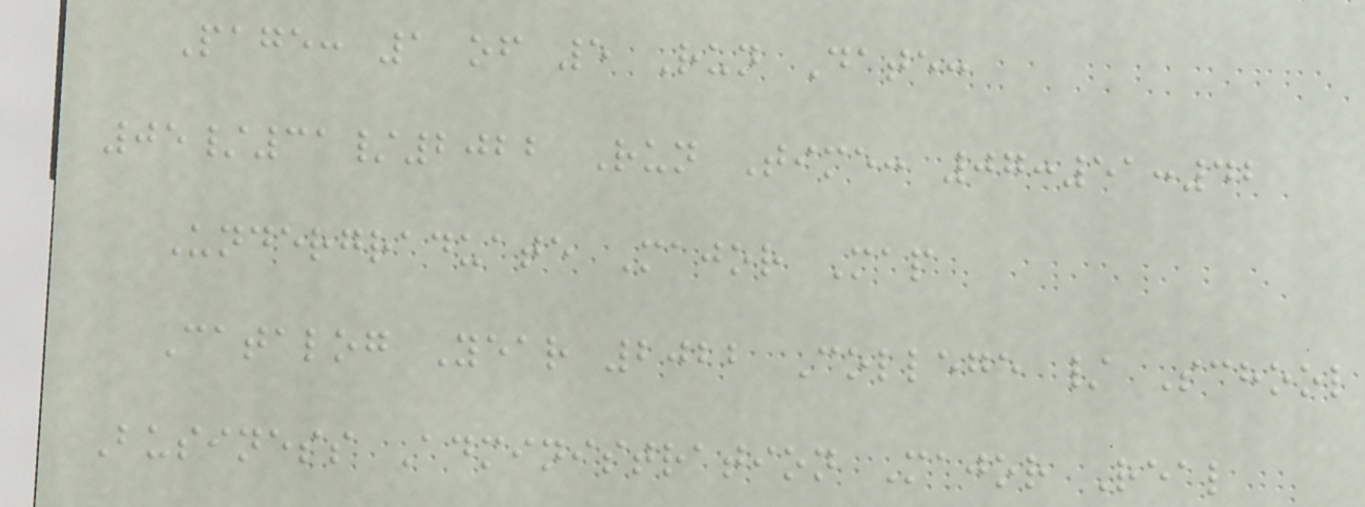Page: 1 of 5 Run Date:
05/31/2022 Run Time: 07:51:42
Undergraduate Major Map
Catalog Year 2022 College / School
Business Administration Major Real
